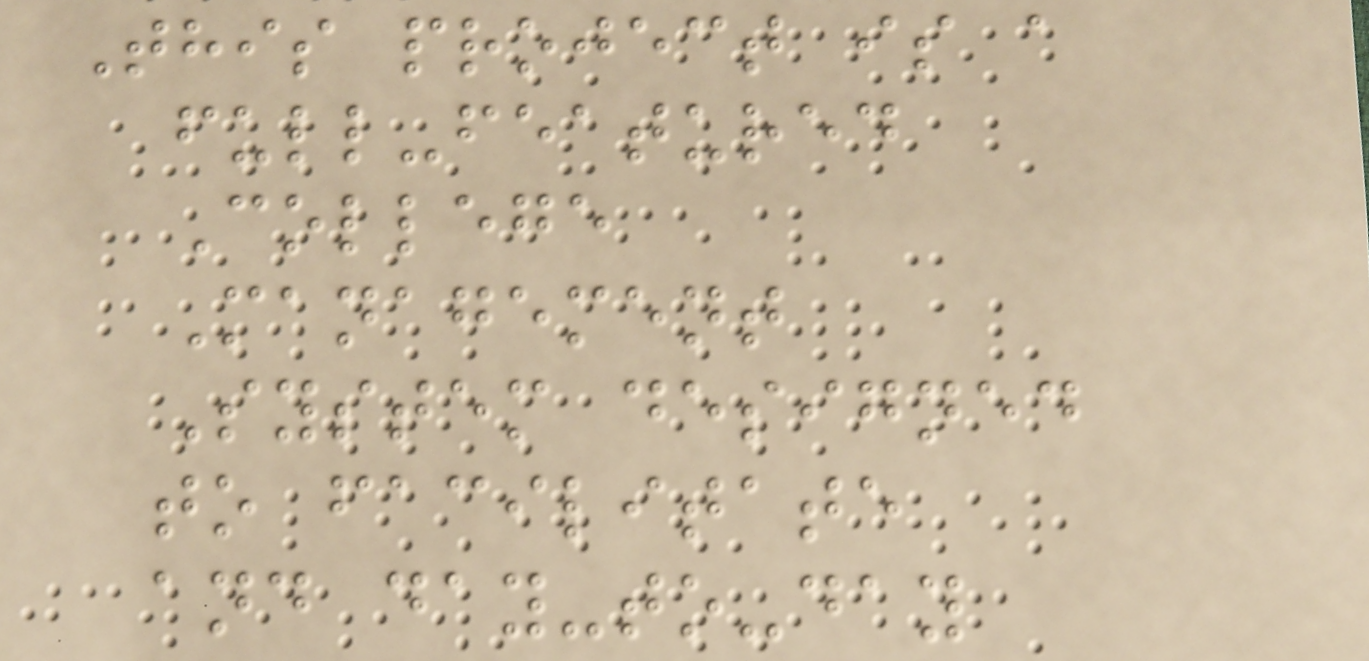This project is a
full-featured
College
Management
System designed
to facilitate
and day-to-day
